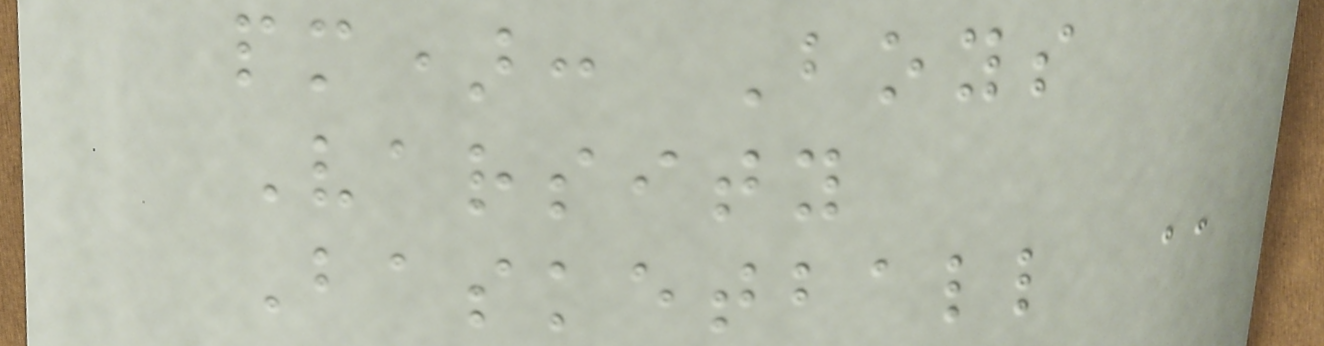pm): Boys
Varsity
Basketball @
